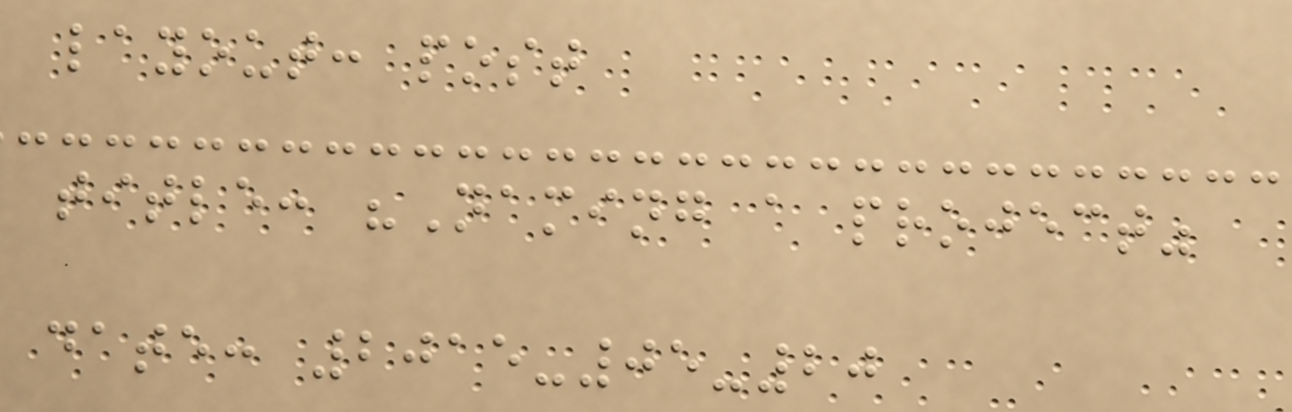layout: post
title: "Naming a project"
date: 2015-05-20
